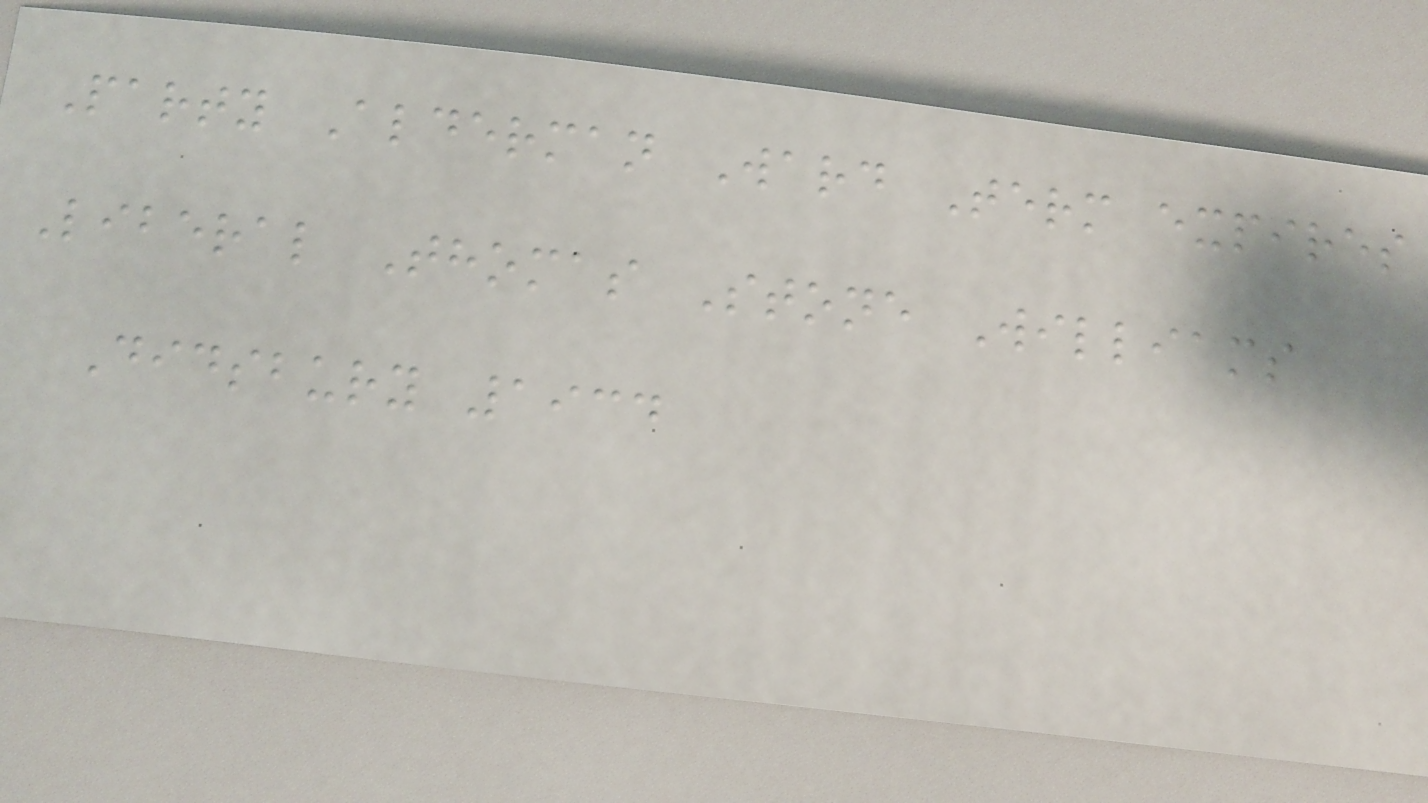Party Alderman Ward Term expires
Liberal Thomas Stone Williams
Didsbury 1934
